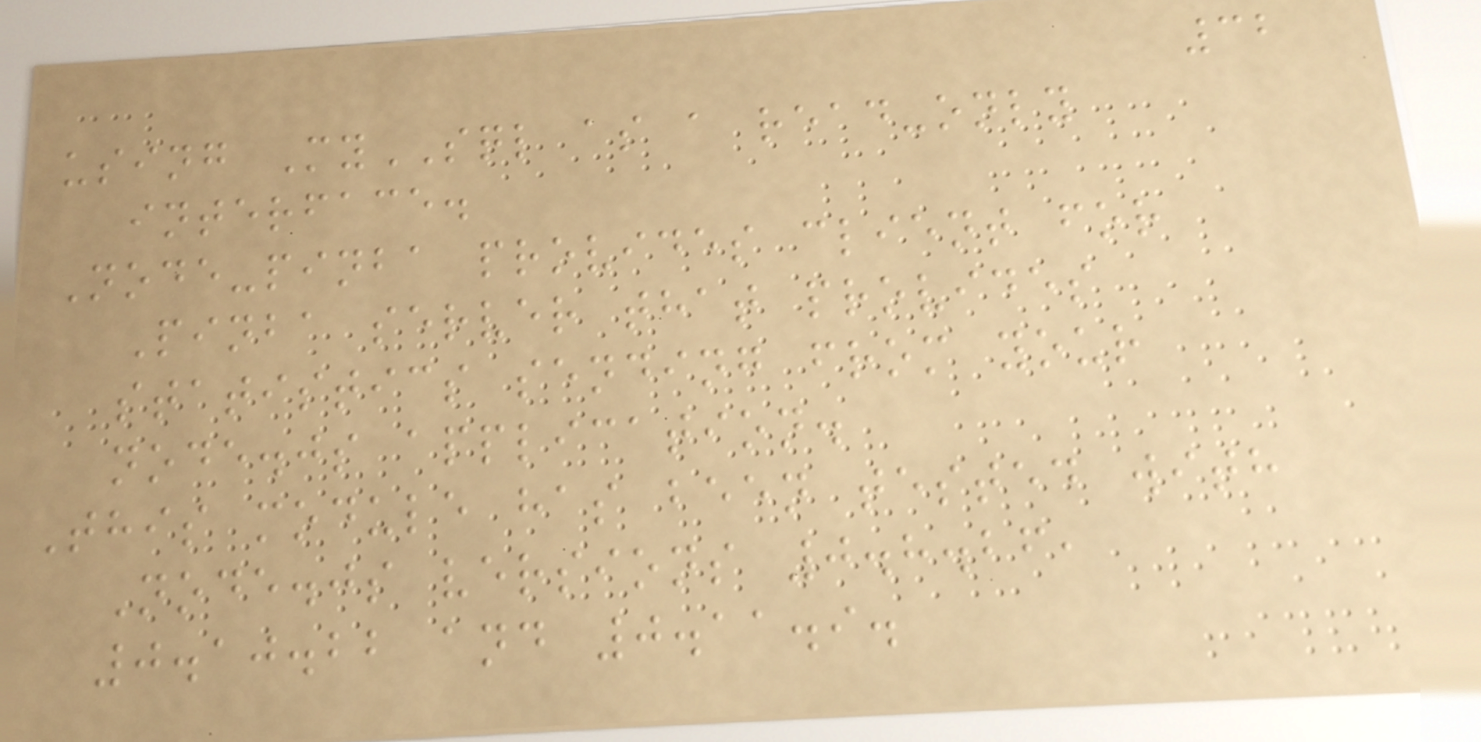32
using MySQL as a read-only
interface.
Node-pinba provides client for
Pinba server that provides
statistics sending from your
node.js application.
This module has been tested with
Node.js versions 0.8.26,
0.10.22 and 0.11.9.
